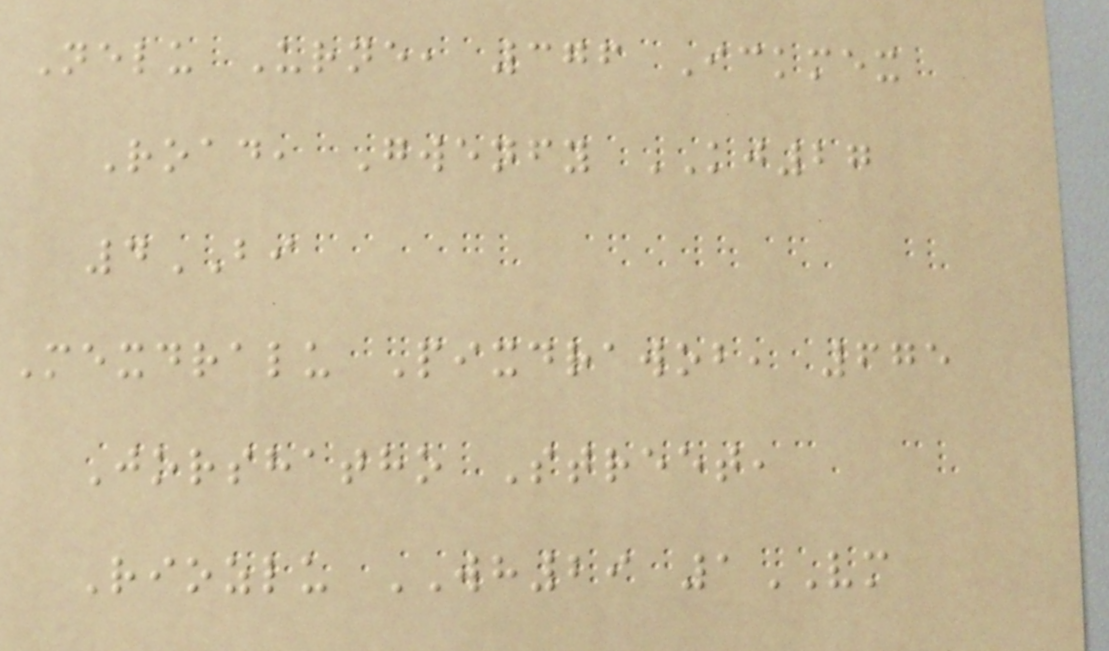Nelu Urne, 376 Ickmex
Road, Gwenfy KJ27
4BI
Mexdralu Pixdrawob, 675
Jorshatho Street,
Riozlu WH29 1VM
